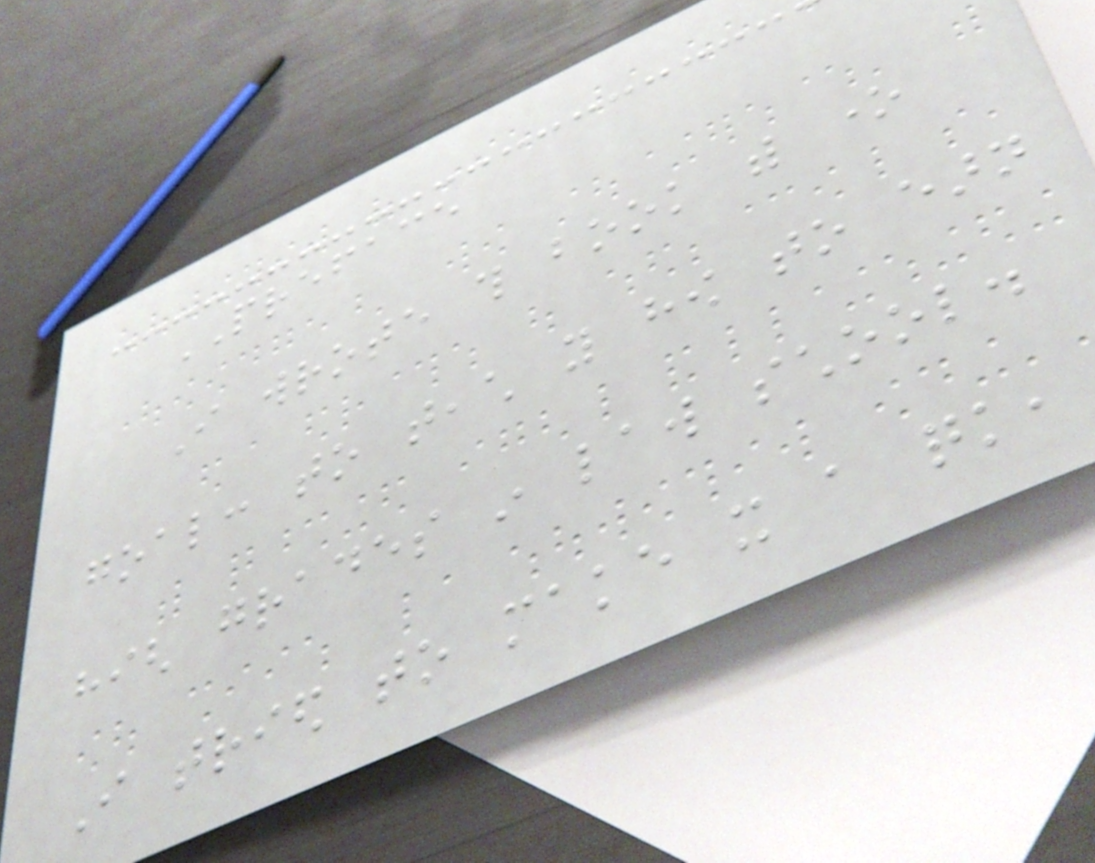PREFACE
I wrote this book with one
goal: to teach you how to earn
high grades in law school.
I tried to make it a quick,
